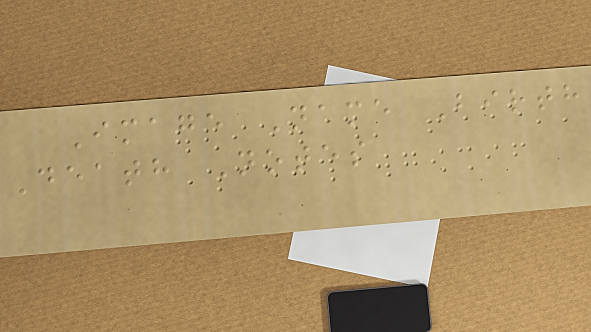Image Name Birth
Death Notes
